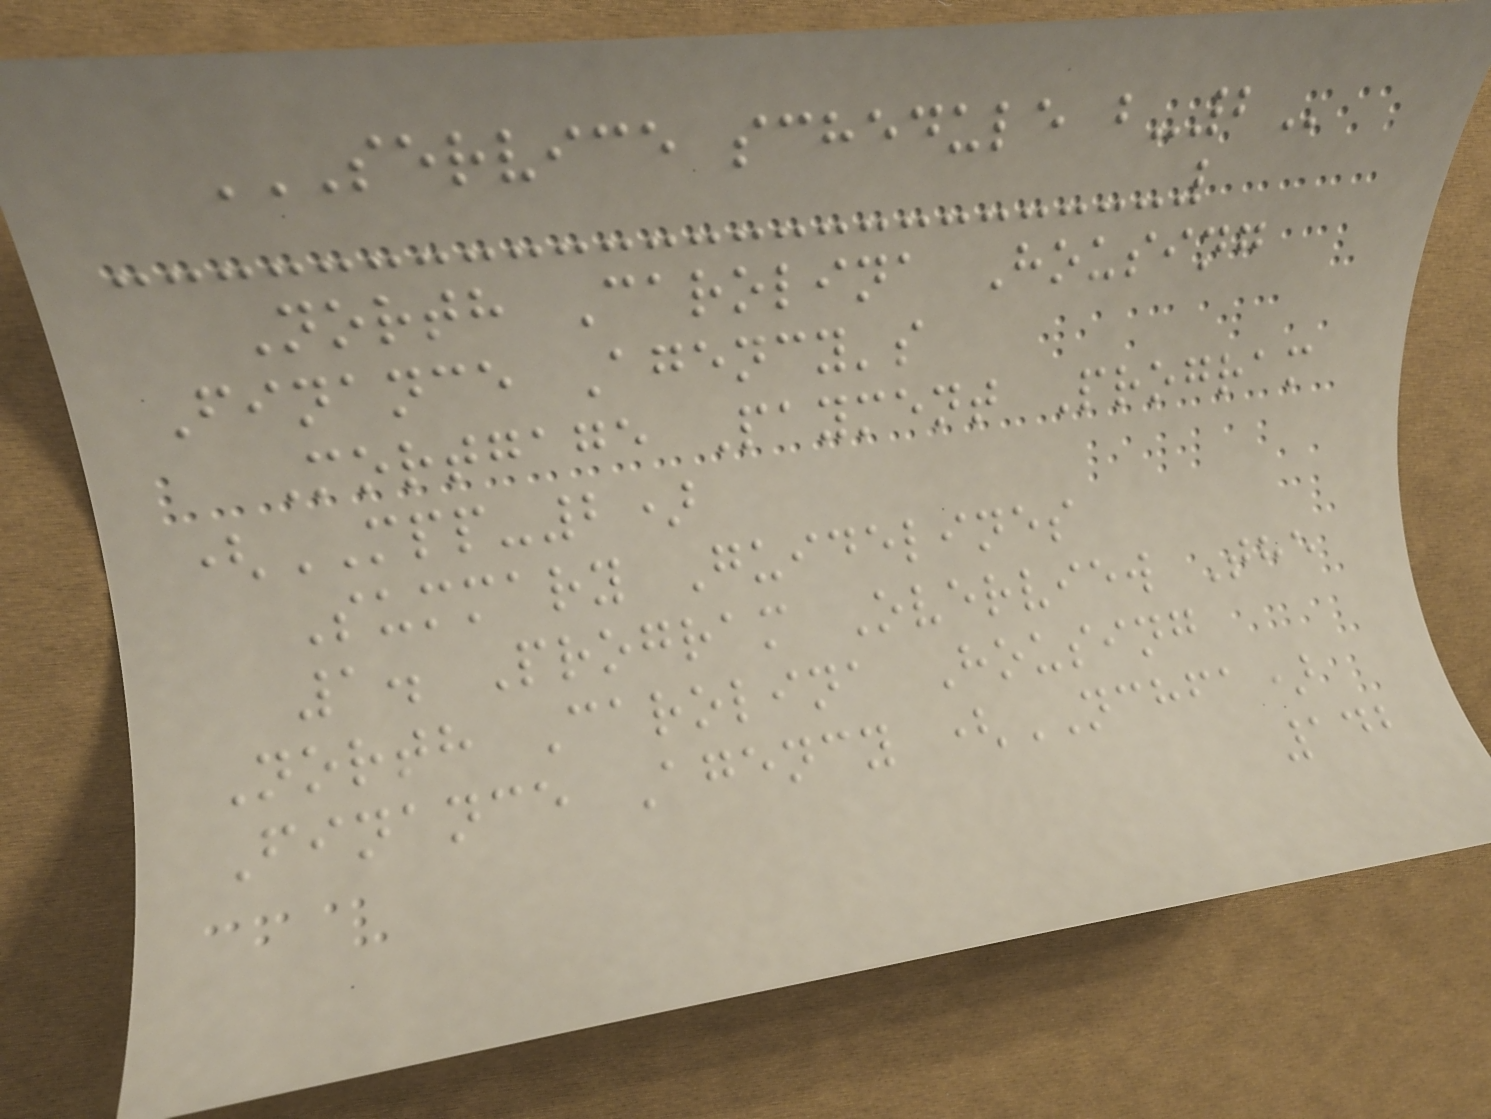SERVICE SCHEDULE B-2
North Carolina Housing
Finance Agency's
Mortgage Payment Program
(MPP-2)
Summary Guidelines
1. Program Overview The
North Carolina Housing
Finance Agency (NCHFA)
142
